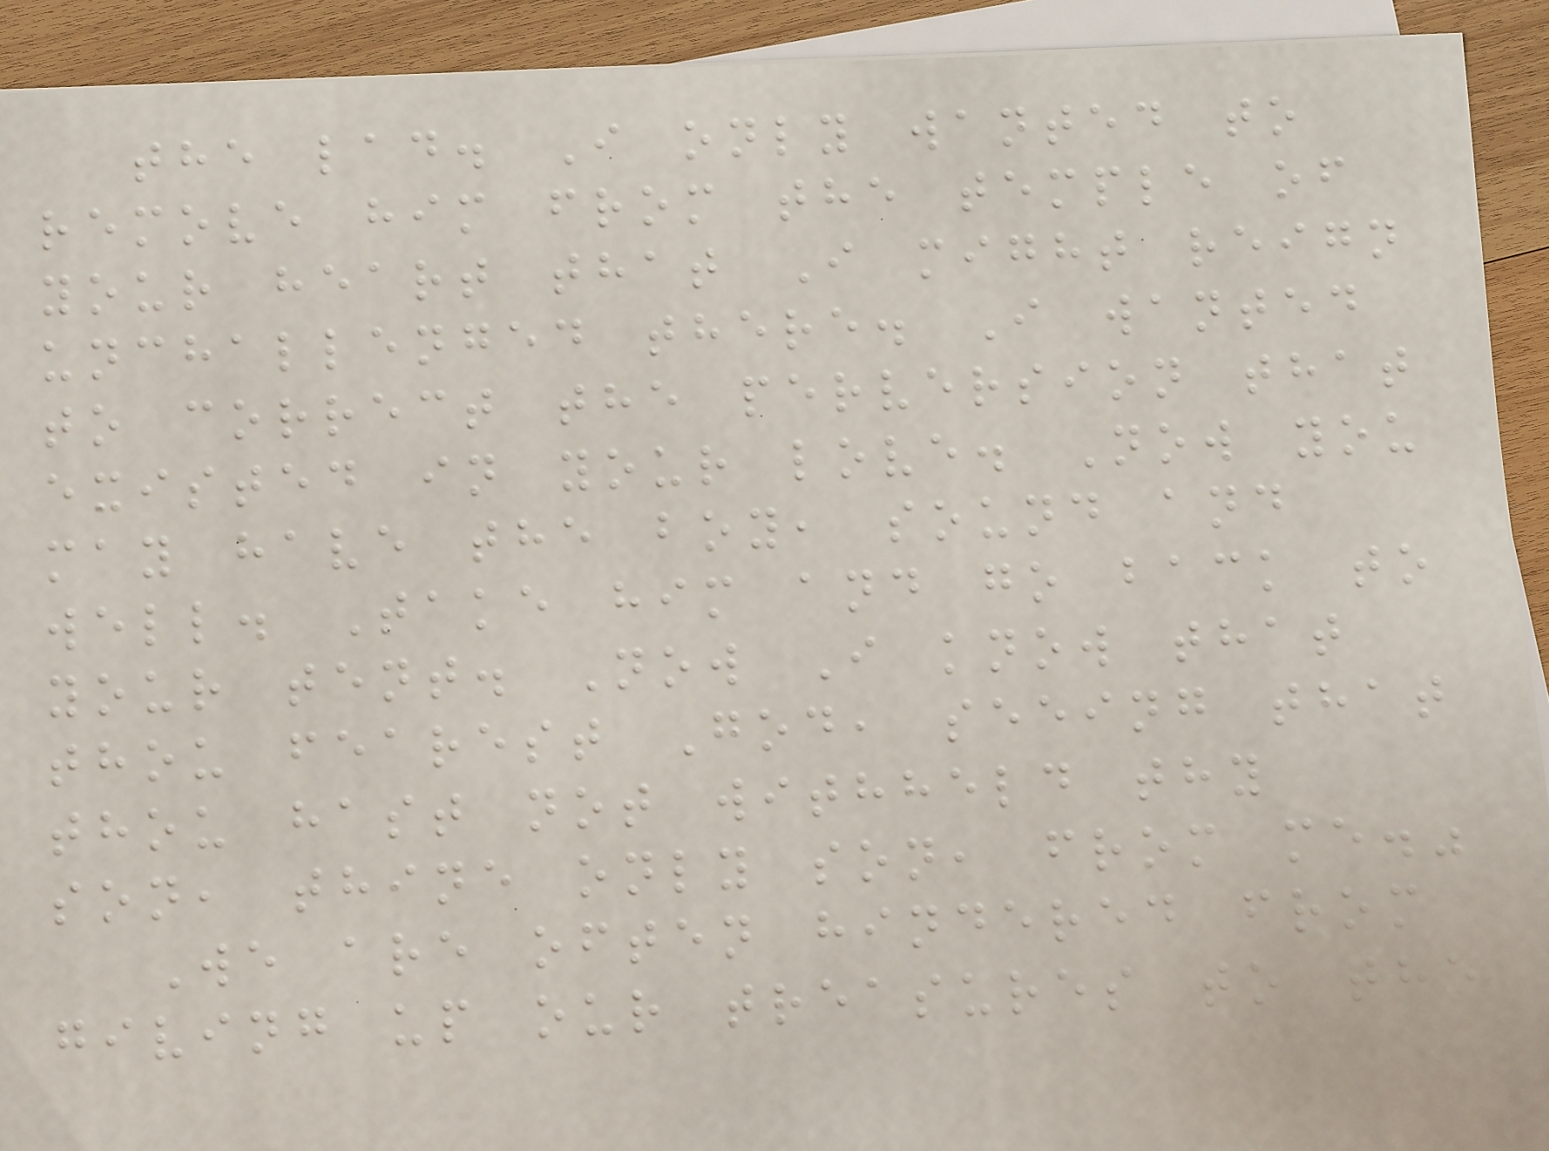the lad. I only wanted to
remove him from the temple of
your heart that I might reign
unchallenged there. I wanted
to correct the perversion that
existed in your love. Now you
may have the boy, sound and
well. Take him and go back to
your tent. Now I know that
thou fearest God, seeing that
thou hast not withheld thy
son, thine only son, from me."
We are often hindered from
giving up our treasures to the
